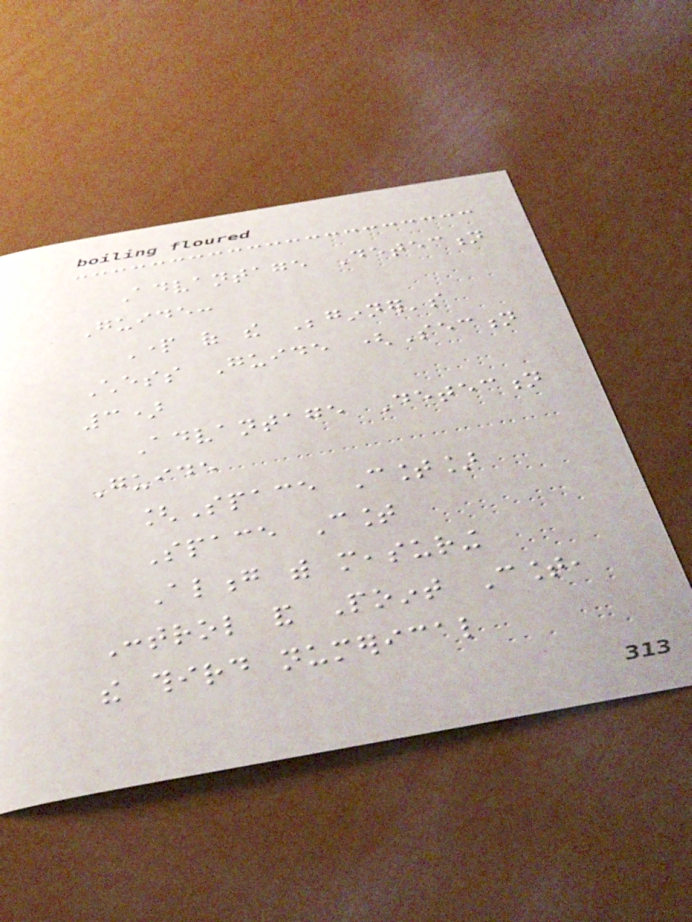Advantage Detection
Guide:
Part of the Beginner's
Chess Guide (Section
3)
Advantage Detection
Guide
[Space Count]
Space Count
Along with measuring
Control and Point Count,
the third numerical
